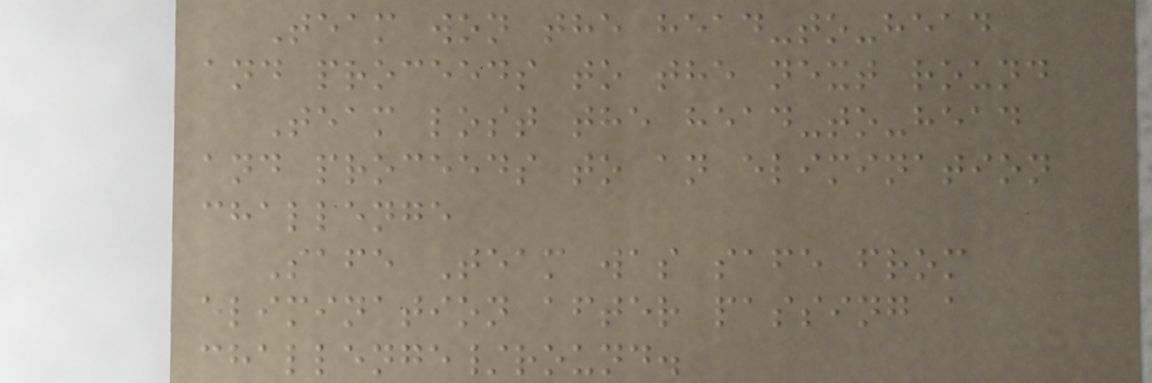Team won the head-to-head
and proceeds to the next round
Team lost the head-to-head
and proceeds to an elimination
challenge
Safe Team was safe from
elimination after passing a
challenge/round.
